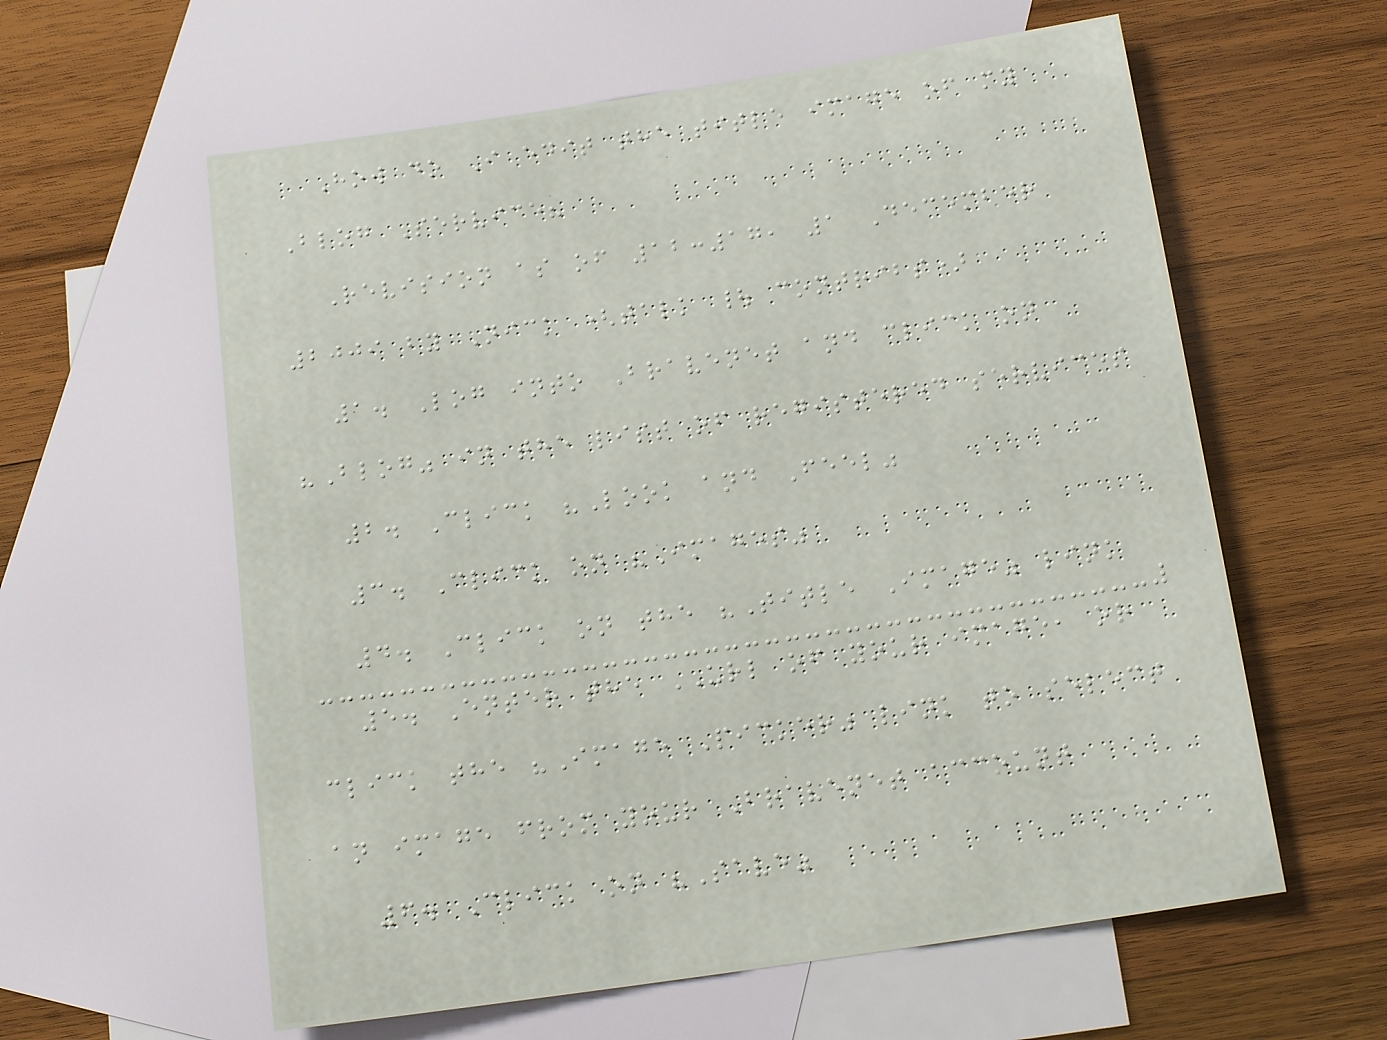How do I edit the title image of my
Blog Service?
Revision as of 12:17, 1 December
2009 by Nick (talk | contribs)
1. Log into Bravenet and click on
"Blog" in the list of registered services
2. Click "Look and Feel"
3. Click on "Images"
4. Click on the "Title Image" link
5. Enter the URL of your image, or
click the "Image Picker" link to select
an image from your Bravenet account
6. Click on "Save"
